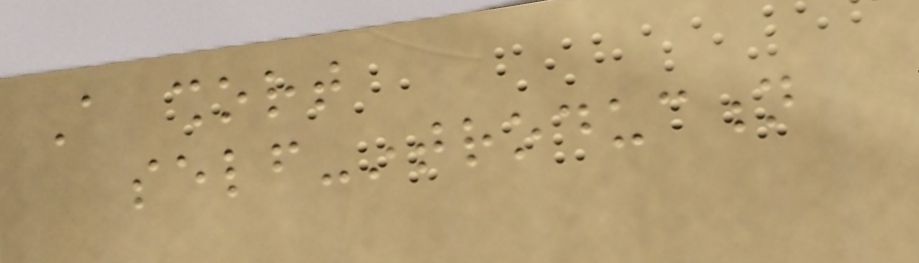A short
self-introduction
